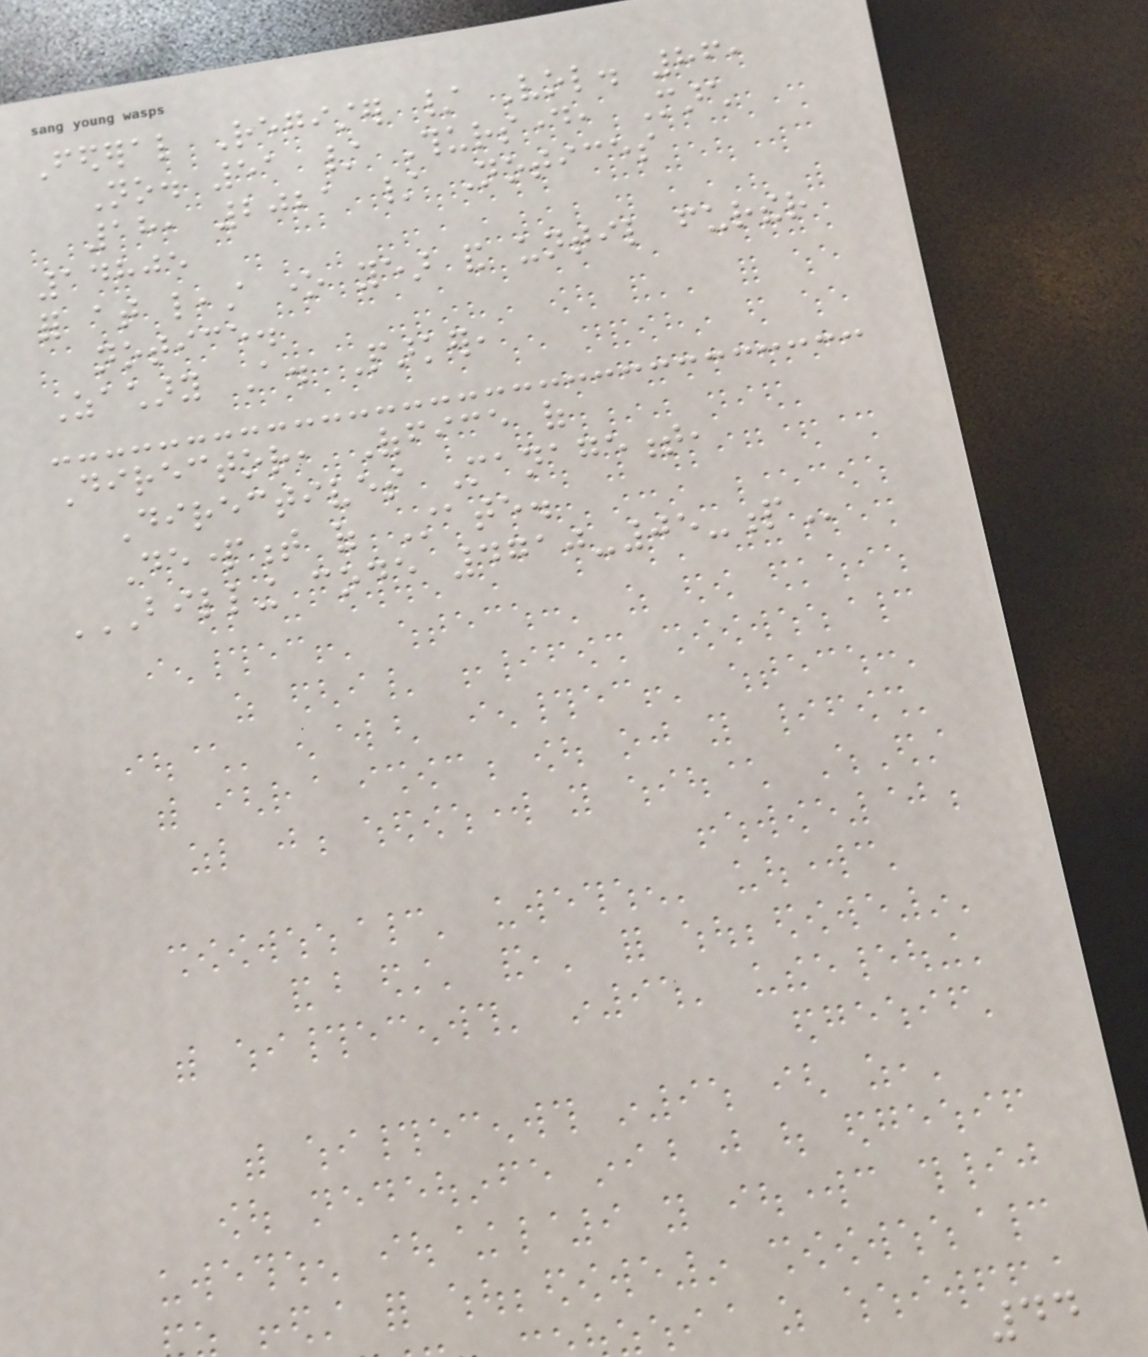Federal Register / Vol. 86,
No. 51 / Thursday, March
18, 2021 / Notices
14805
for at least one year and until further
notice.
Zachary A. Parker,
Director, Office of
Directives Management,
Department of State.
BILLING CODE 4710-05-P
44
